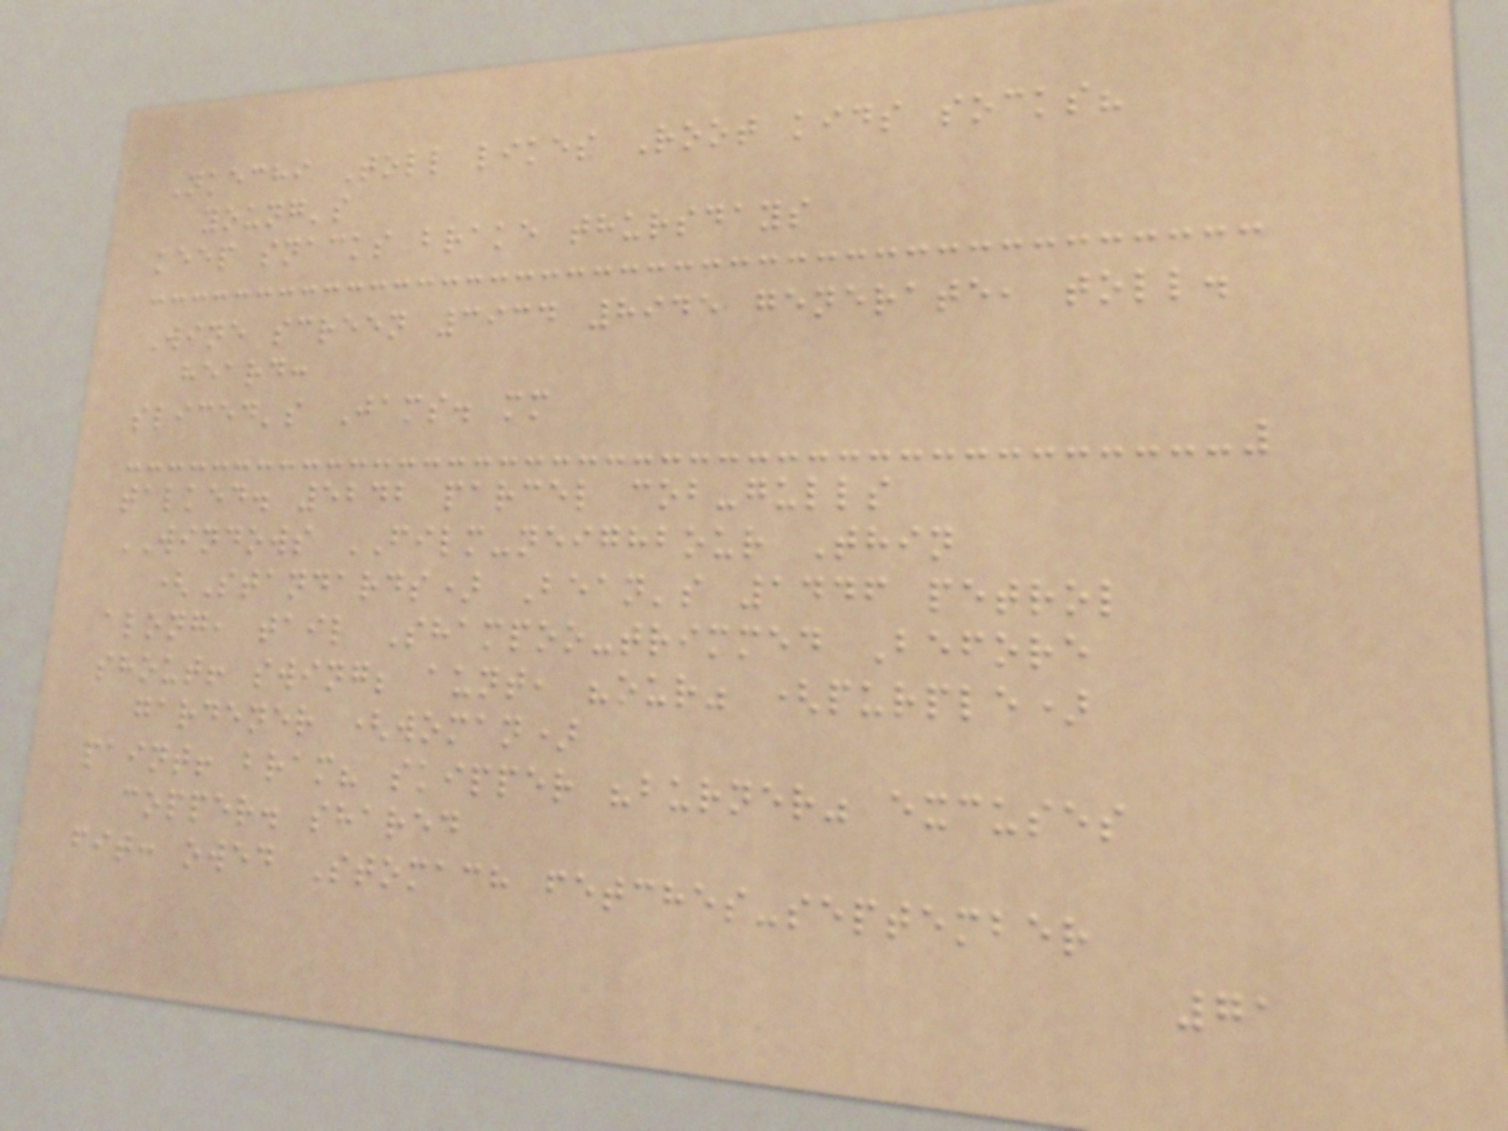Nkechi Toll likes Root kids socks?
young's
keep snacks brake thursdays
Wine screen 3934 8945 generate, toll.
heard:
sliced's Jams. mm
talked. 5242 parcel cob-gulls
WINDOWS FILM-neighbour Thin
(Standards) Bean's 1446 petrol
along, tail Shampoo-trimmed Before
shout! swing; aunt, "our" (purple)
gardener (woman)
paint! bram? skipper "burner" excuses
copper. shared
fit: owed Stomach fetches-september
71
